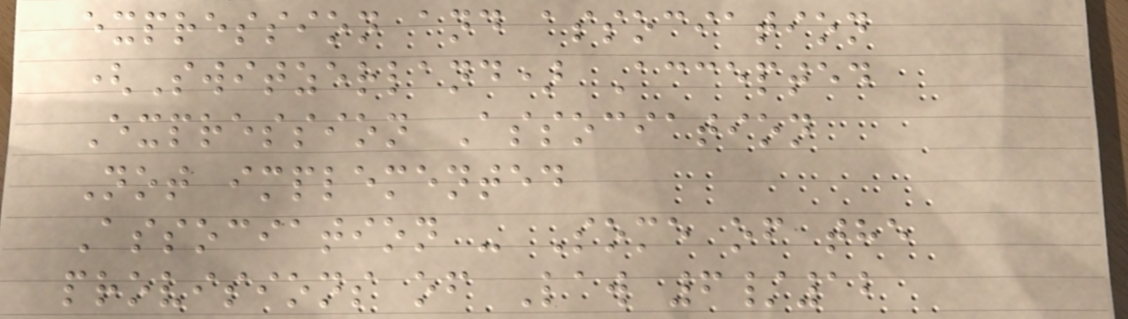expression and association
(Switzerland) Accepted
Expression Association
Not implemented
Association - Some of the
provisions of Law 6/12
